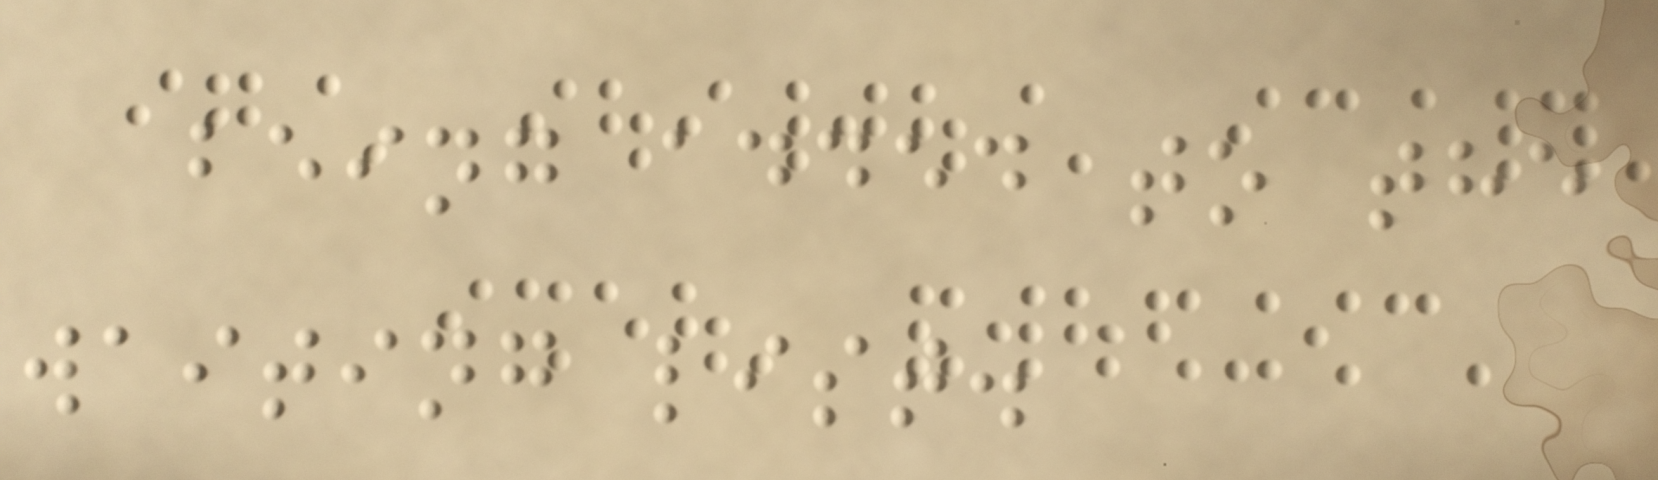being added to the
waiting list.
